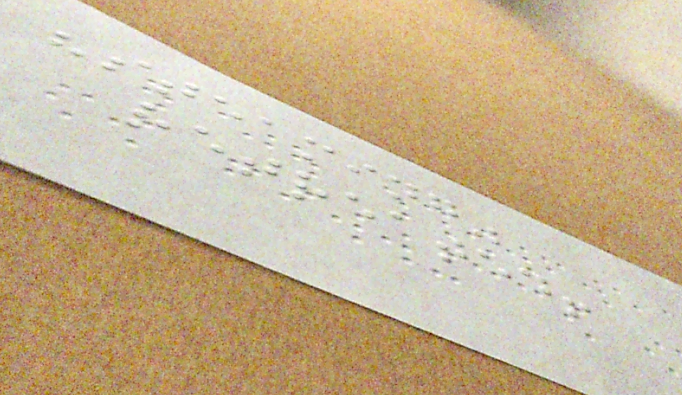"steaming"
retreated!
